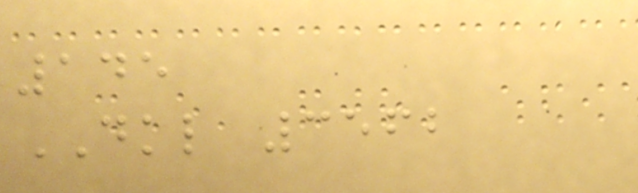145
DKL 3562
